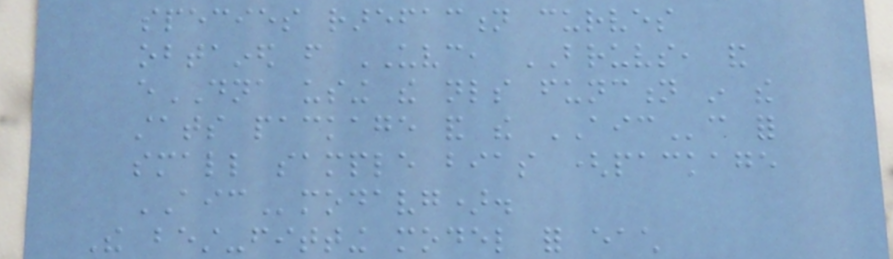species rarefaction curves
obtained from UVC, BRUVS, and
eDNA using the nls function in the
stats package and the AICc for
small sample bias (package
AICmodavg).
The best-fitting model for each
